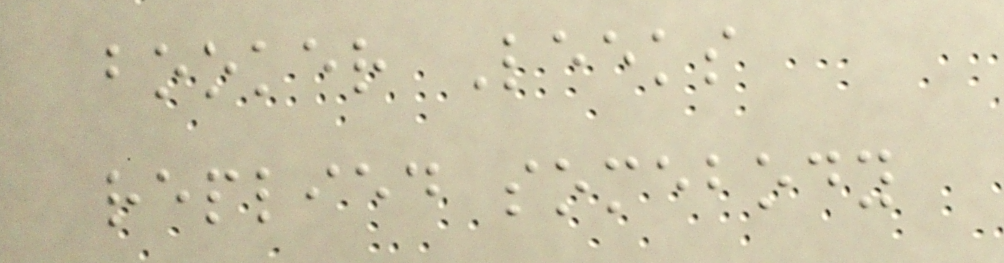booker Leeks
replied somebody
